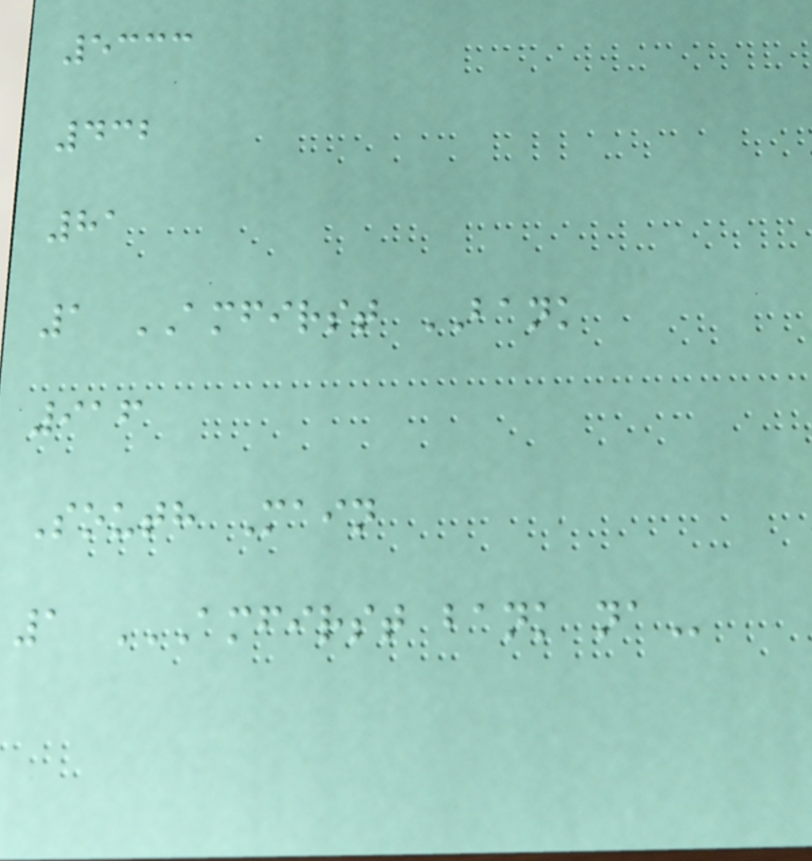5333
432
81
1 AMFIRST BANK
916
South Main
1 AMFIRST BANK NA
